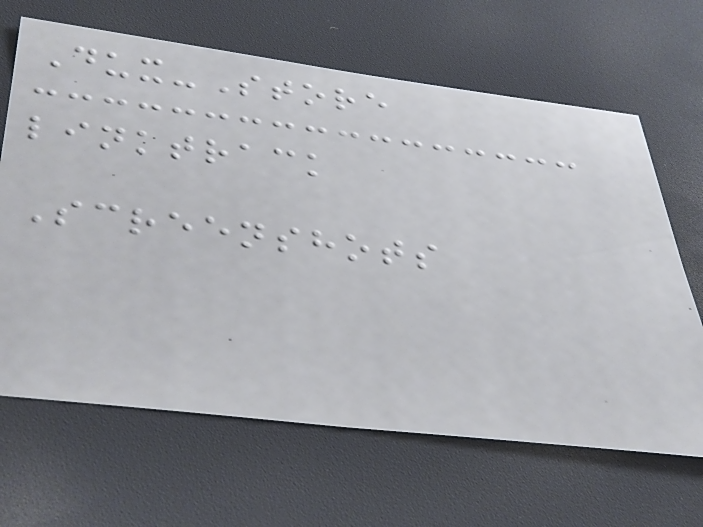Dux-Store
linktrack
Screenshots
